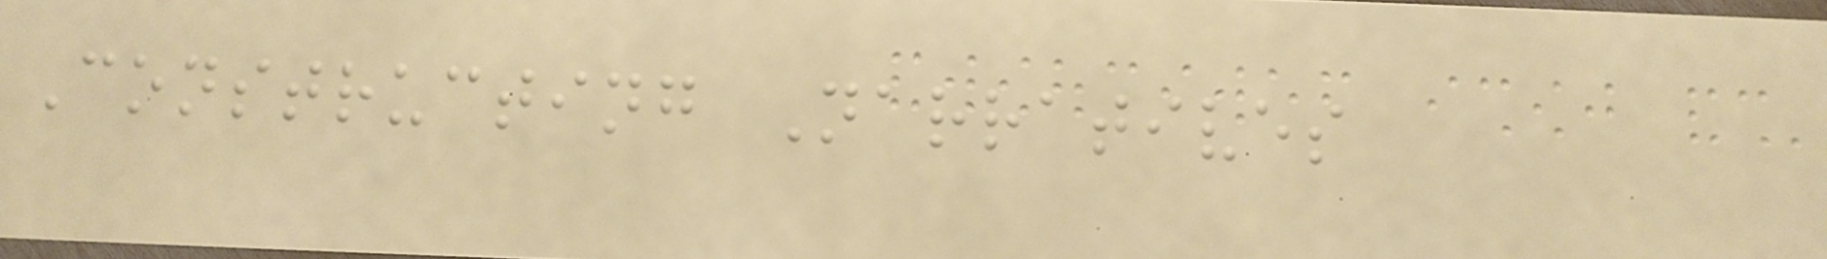Constructing Narratives
